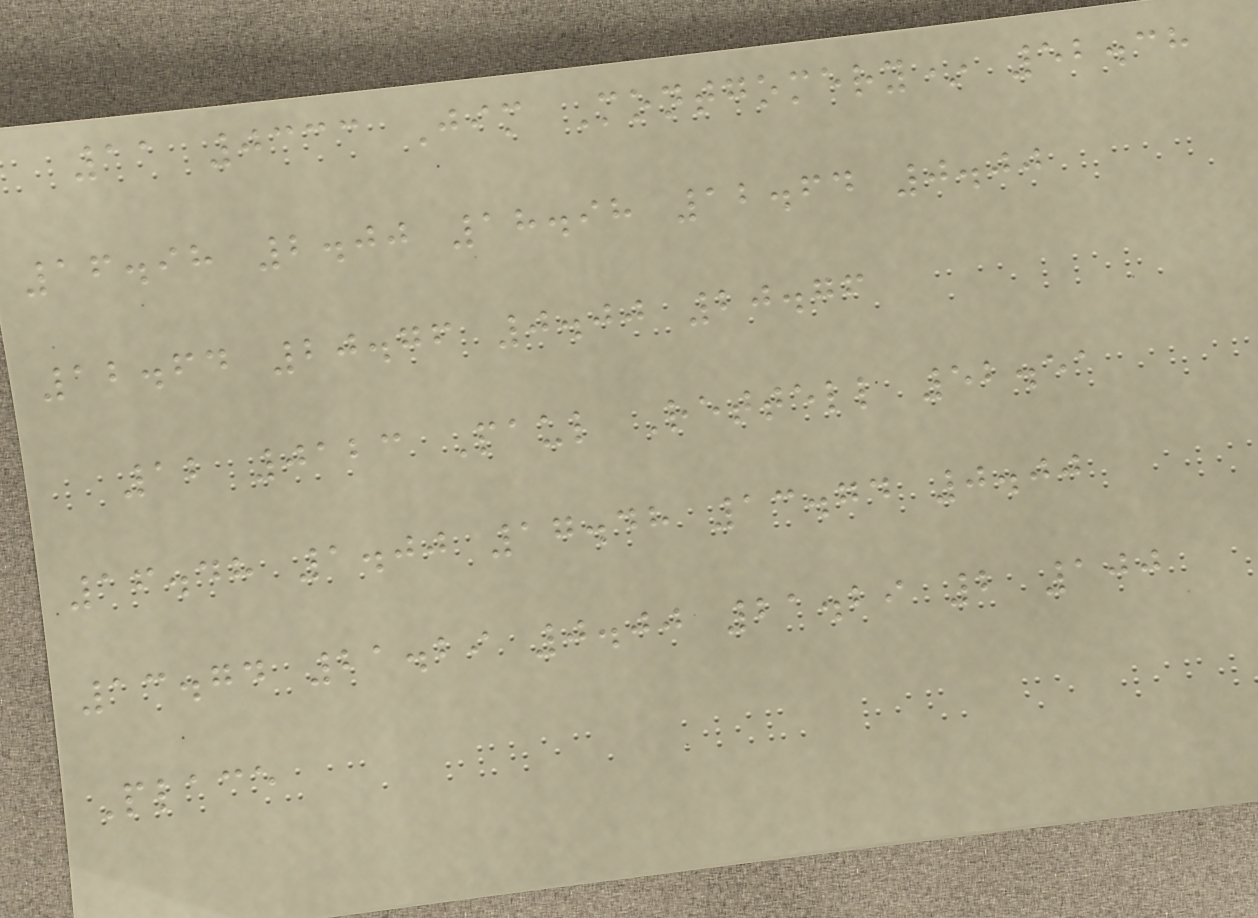11 0333 Jim Montgomery* 52.38
16.98 2.00 18.98 12.64 0.00
12.64 20.76 0.00 20.76
12 0123 Paul Rettell 52.51
16.48 1.00 17.48 13.74 0.00
13.74 21.29 0.00 21.29 2 100
Place
